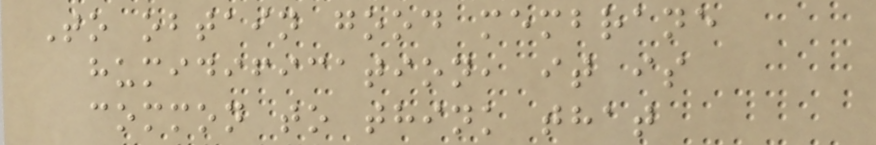To obtain good membrane
humidification, it is
common to think that
